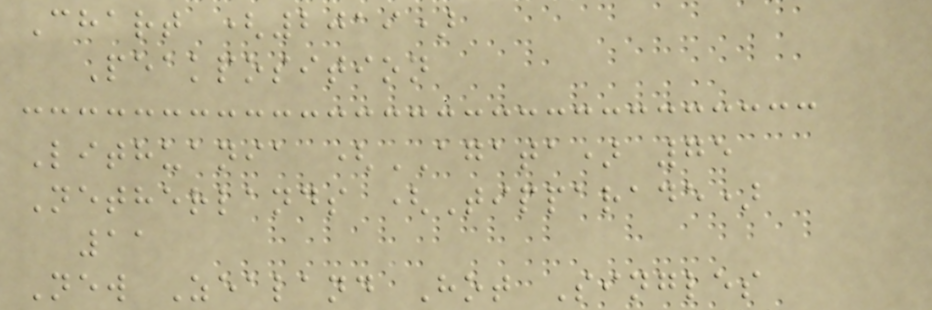Chart (2019)
Peakposition
Lithuania (AGATA) 75
Netherlands (Tipparade)
11
New Zealand Hot Singles
